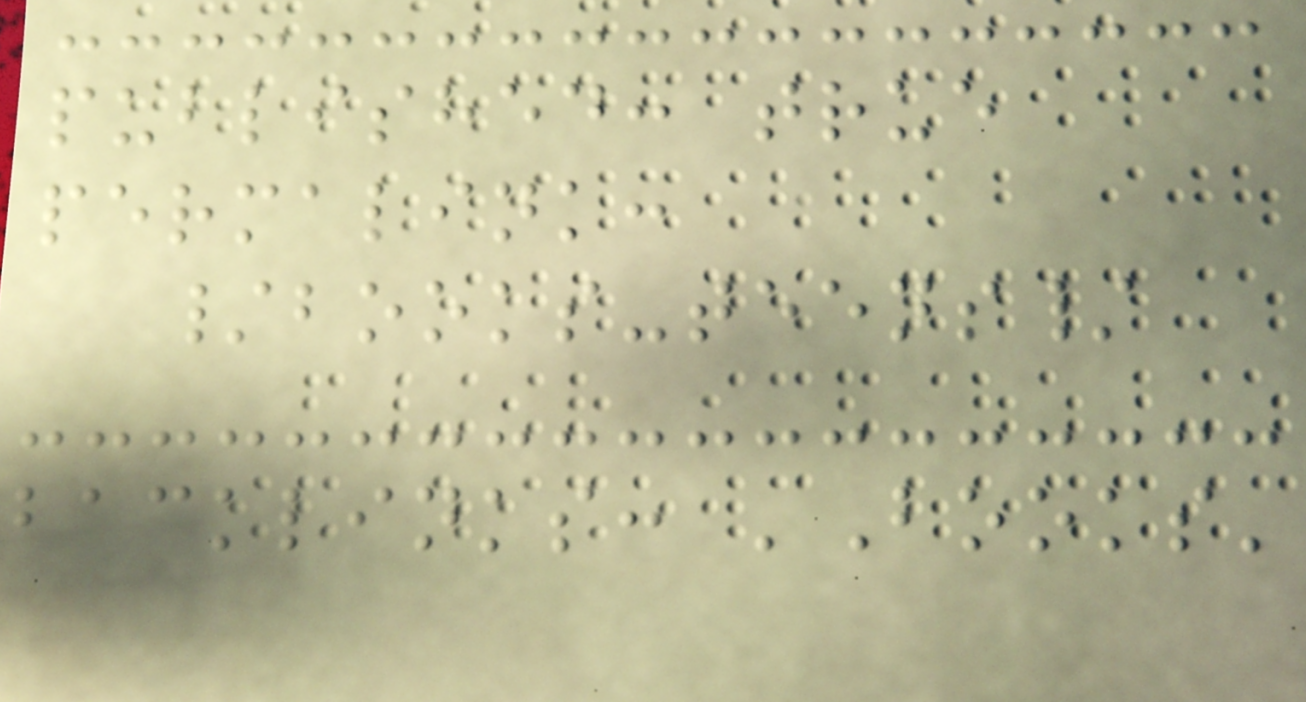published: true
permalink:
/books-teens/
backlinks: 'Books'
